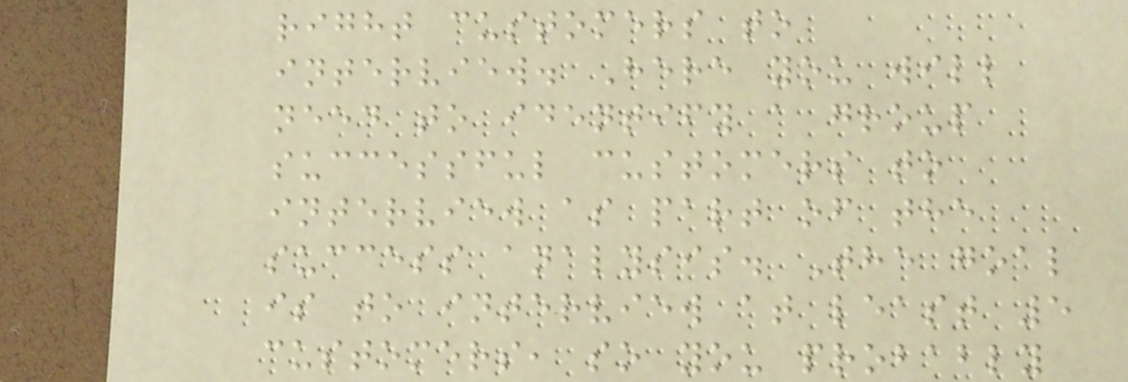right customers to
interview. Here you will
need to identify a group
successful customers to
interview as part of the
success analysis. The goal
is to interview at least 5
customers, so you probably
